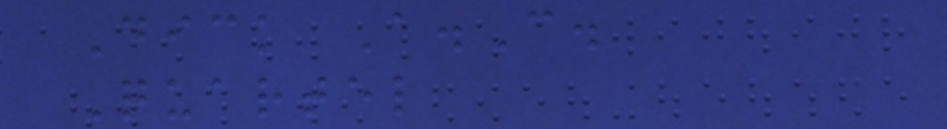Dick A.C.
Quartel
